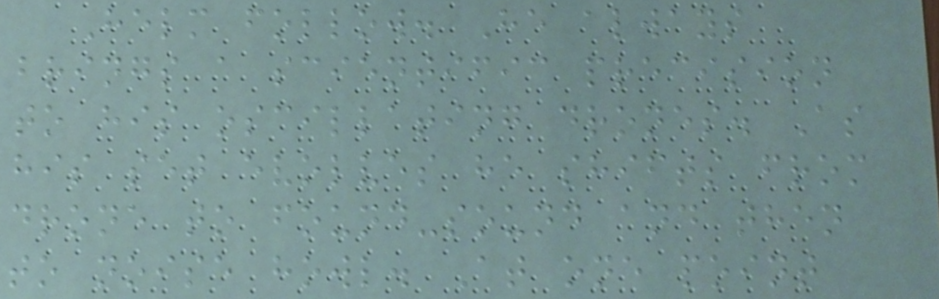Helm follow. He always
brings a scientific precision
to his oscillating drones. As
his set evolves he shifts from
drone to found-sound and then
to noise howl. At one point
